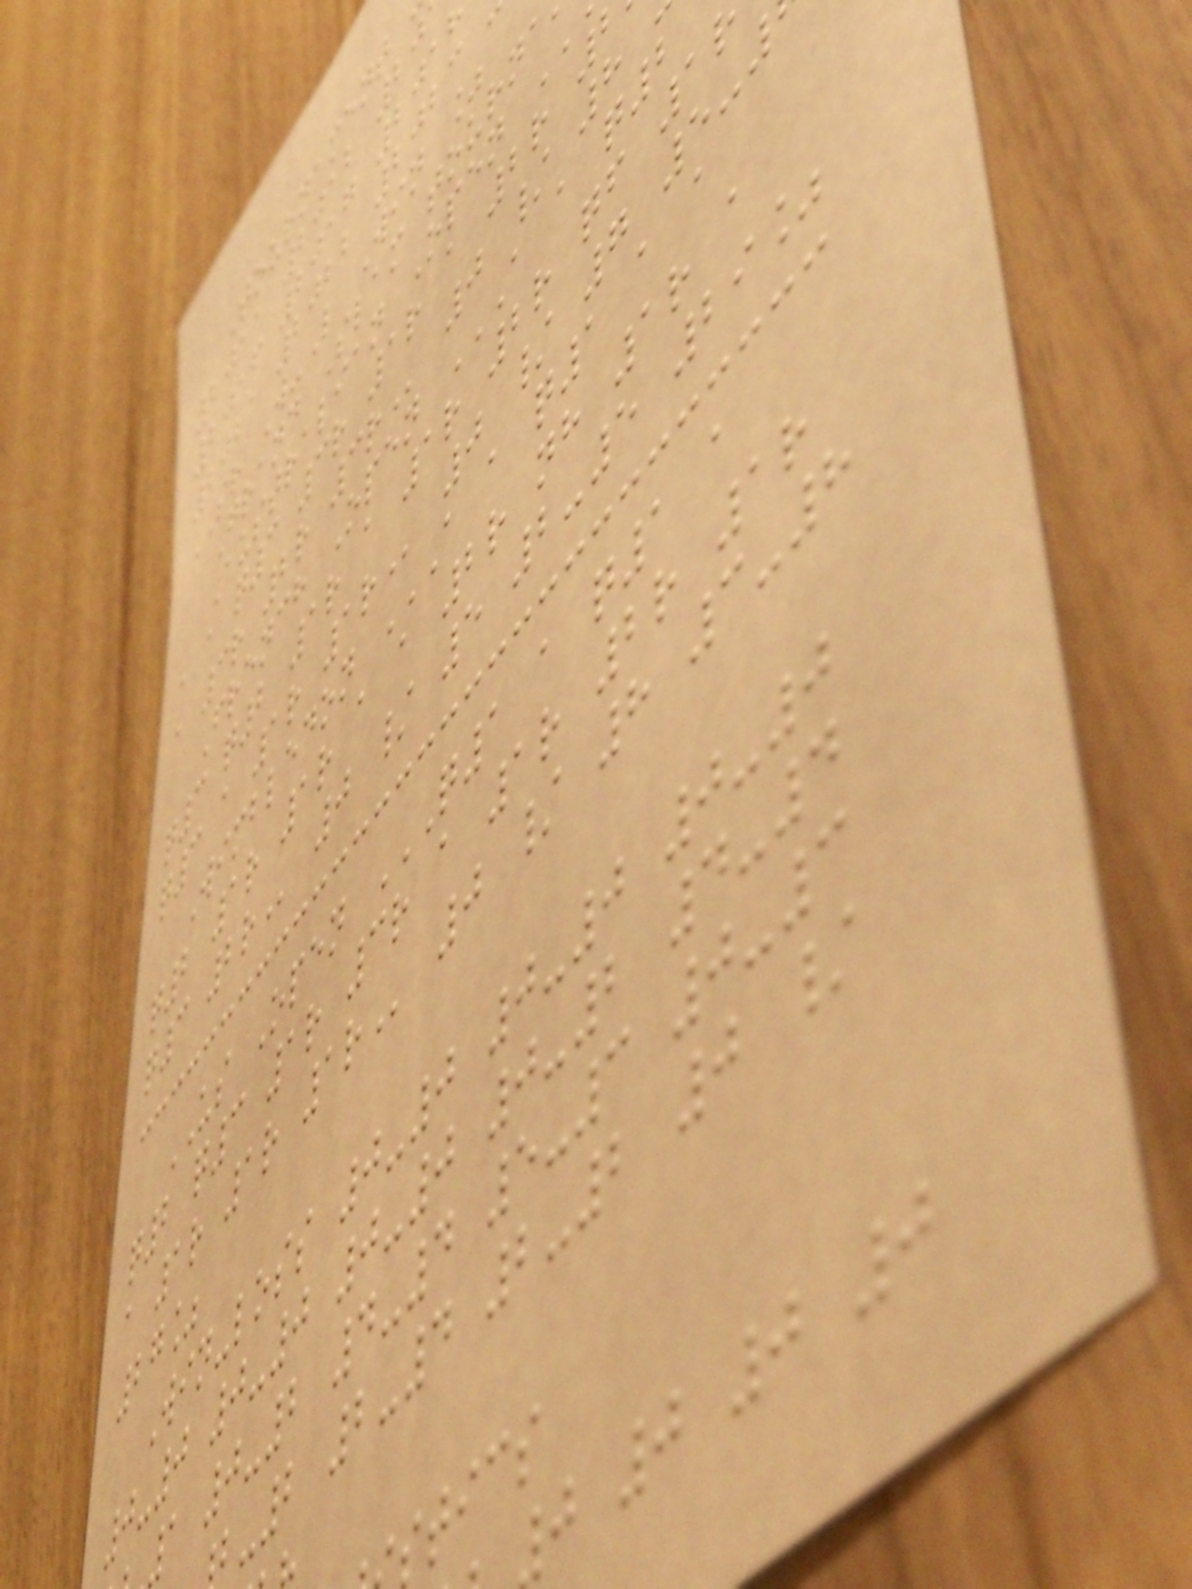Tournament
2011 2012 20
2016 2017 201
2021 2022 2023
SR W-L Win %
Grand Slam tourna
Australian Open
a a q3 3r 1r a 2r
a 3r 2r
q3 q2 1r a 1r 2r qf 1
q3 a 1r
Wimbledon A A Q1 A A
q2 1r 1r a a 2r nh 1r a
US Open Q1 A Q1 A
q2 q3 1r 3r a 1r 2r 1r
a 1r 1r
27%
Win-loss 0-0 0-0 0-0
0-0 0-0 0-0 0-2 4-4
1 0-2 4-4 5-3 0-3
-2 2-4 2-2 0 /
stics
0 0 0 0
